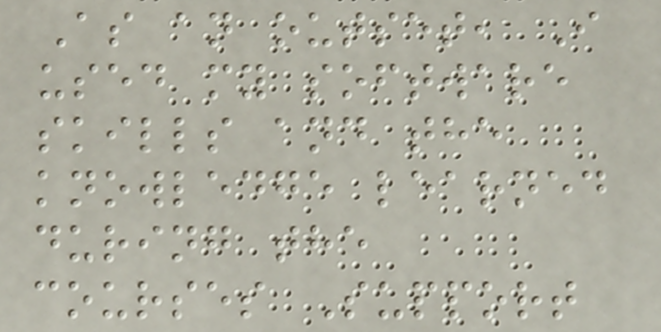As an outset, I
used my software
skills and the
knowledge learned
during the
courses Support
